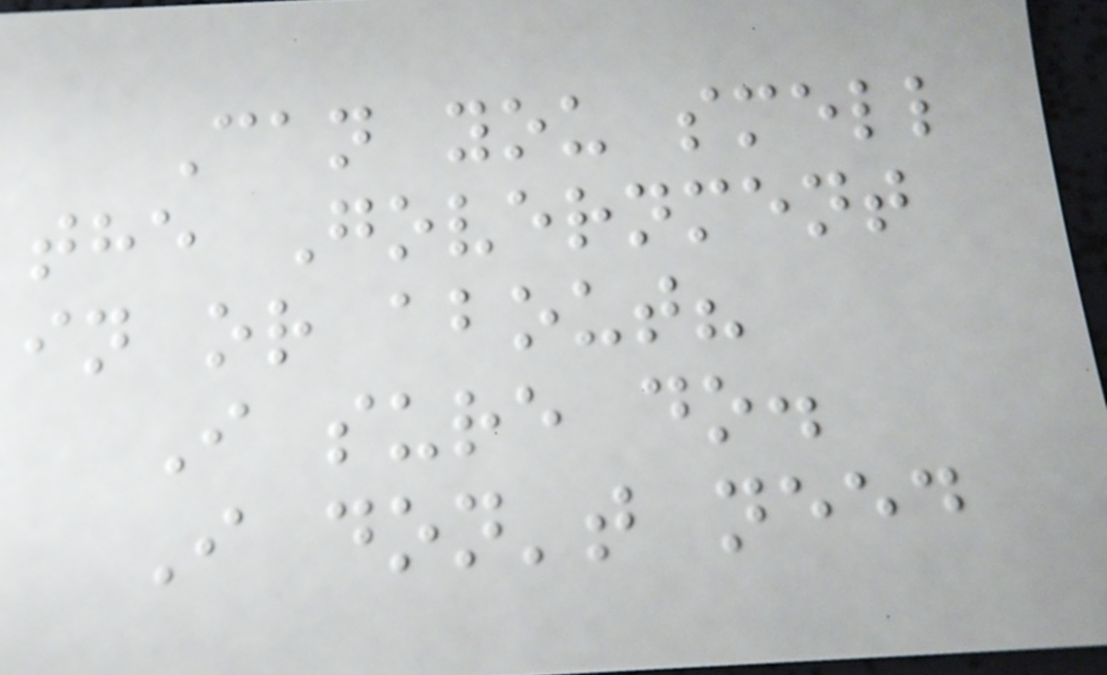Can you smell
the Government
in or about?
I sure do.
I don't need
